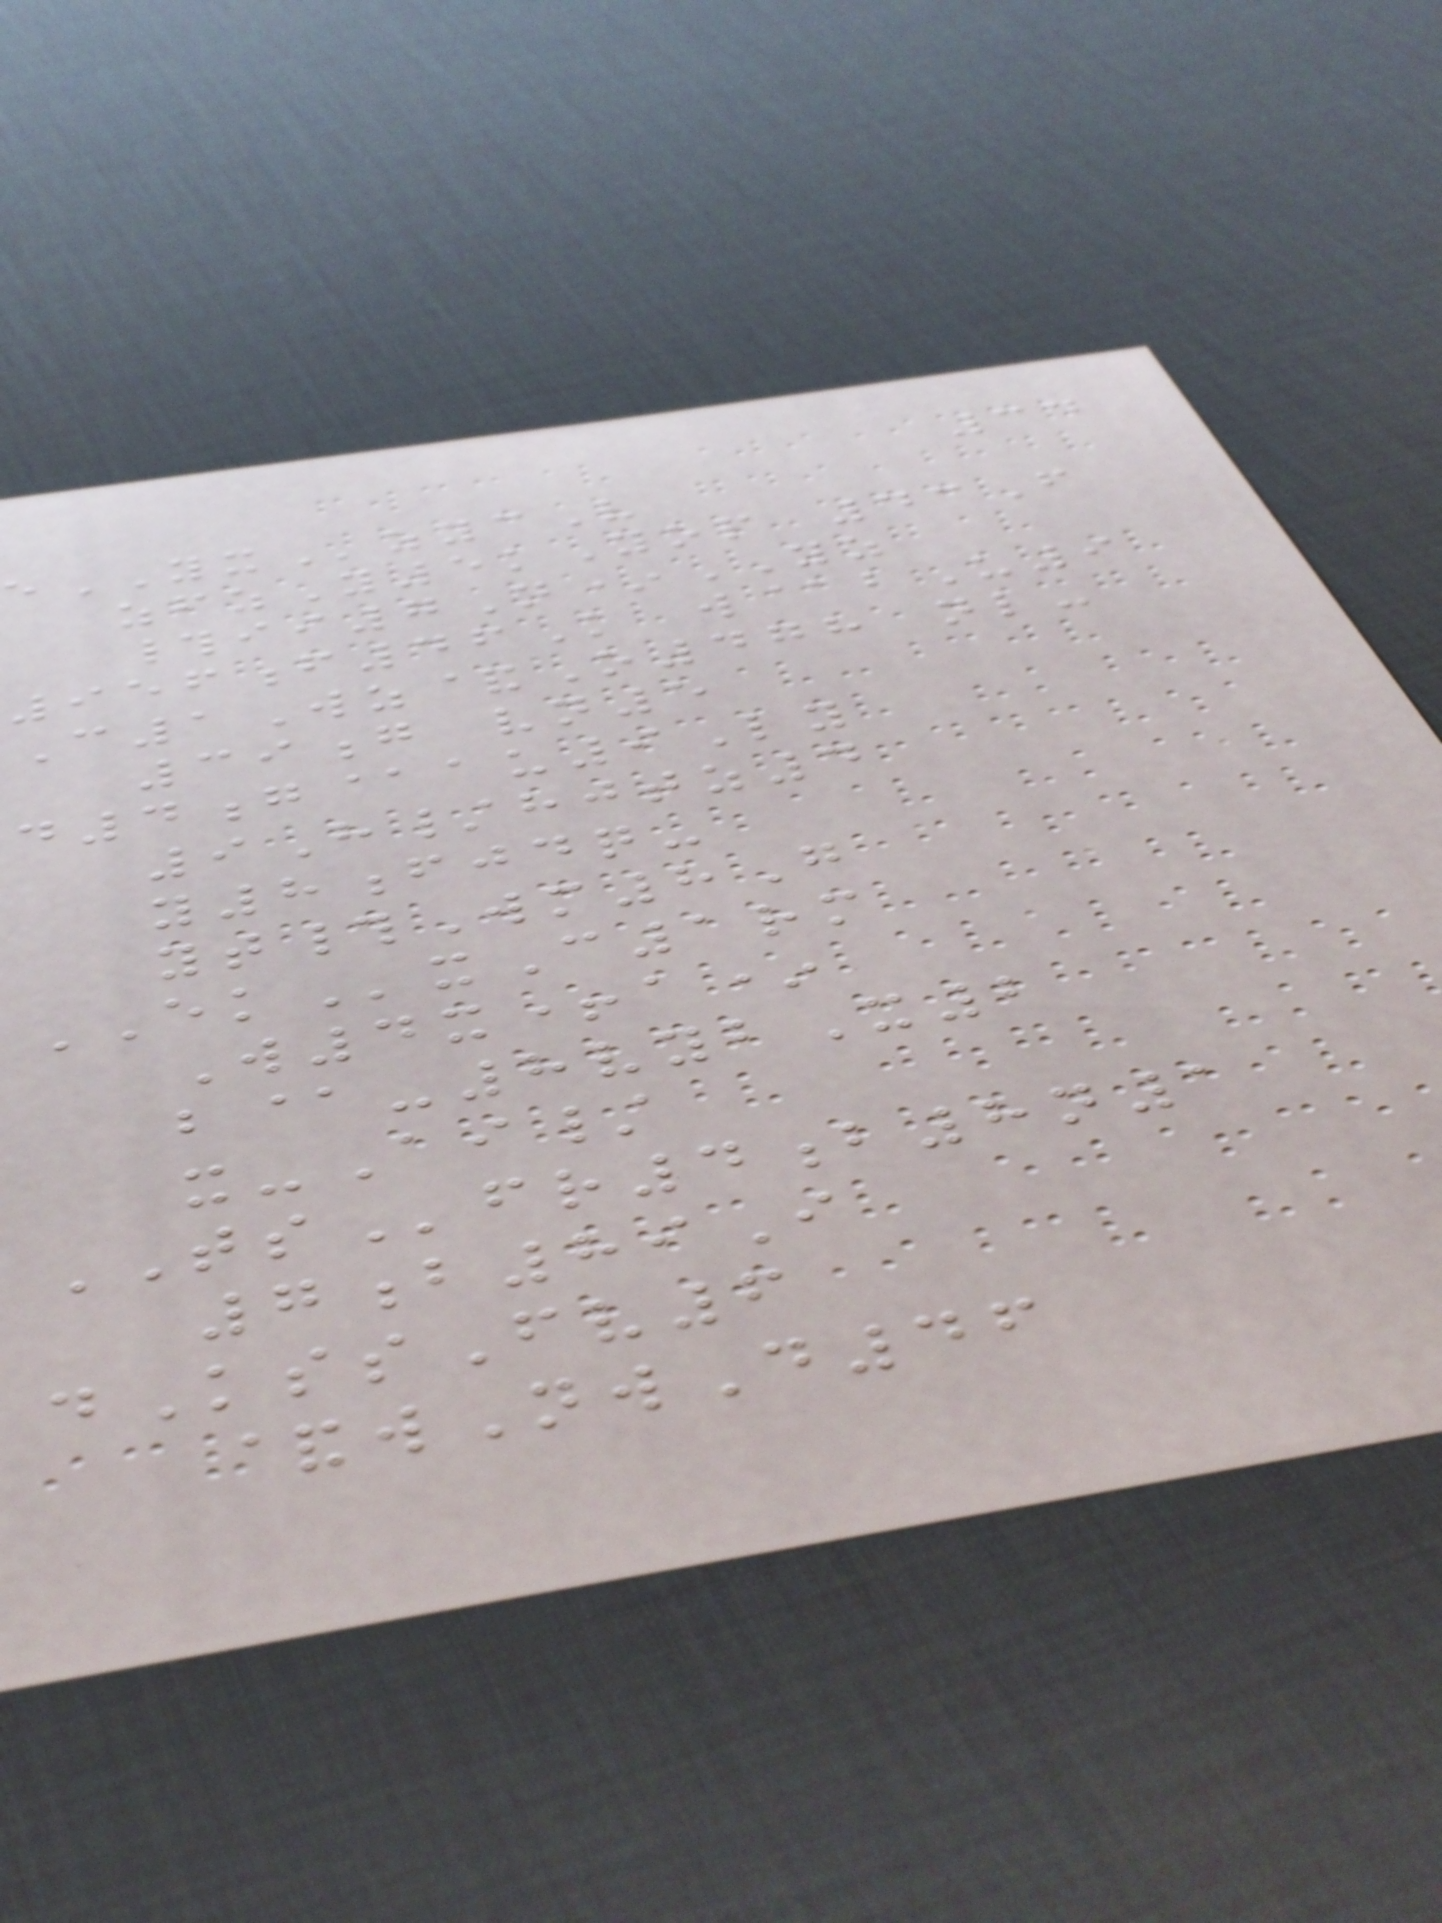34
eYXzycV
zfzY5kYop 43F
#ii7N*YZ
956f46K w@bU9
C1Wz&O478 nl-
39g vn5
d4g@au9Ly
9H/hjtz4
y8fjdq-
yt#Wm8G
EKxC1rm
W4x+a*
b@-8vybX2
x-Ai/
TSfr4b8n1
7b89I
dKssFv6
&wNwD46
